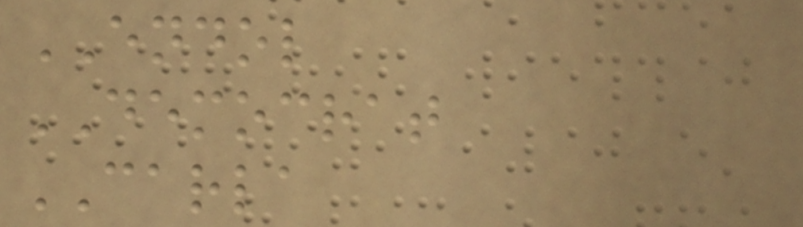ENDOL
DEMOCRAT
CARLA
